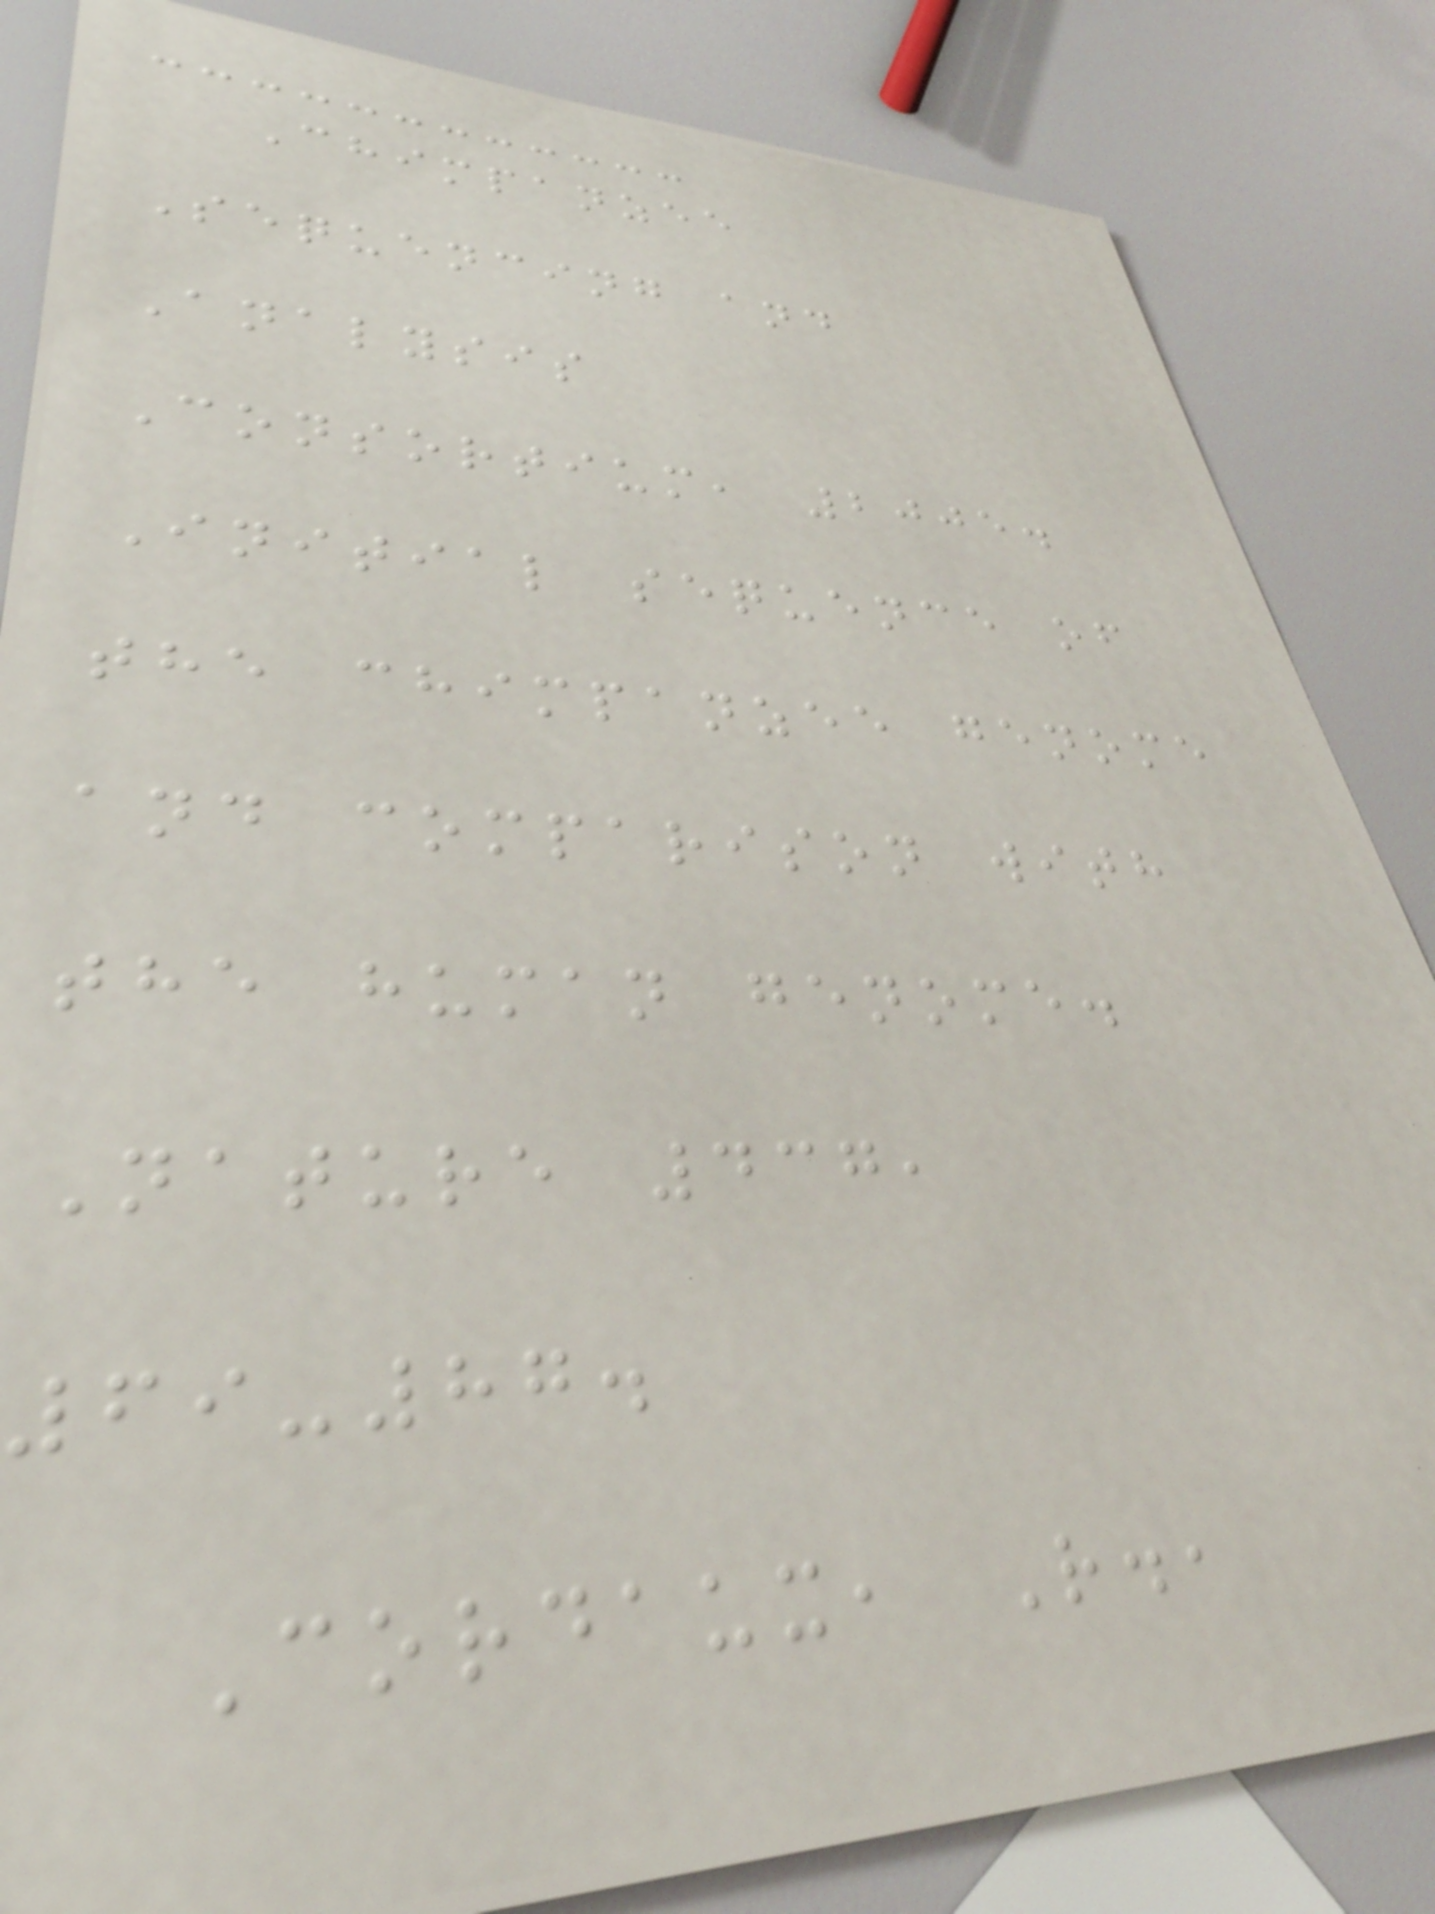Chimpanzee
Sequencing and
Analysis
Consortium, 2005.
Initial sequence of
the chimpanzee genome
and comparison with
the human genome.
Nature 437,
69-87.
Cordaux, R.,
